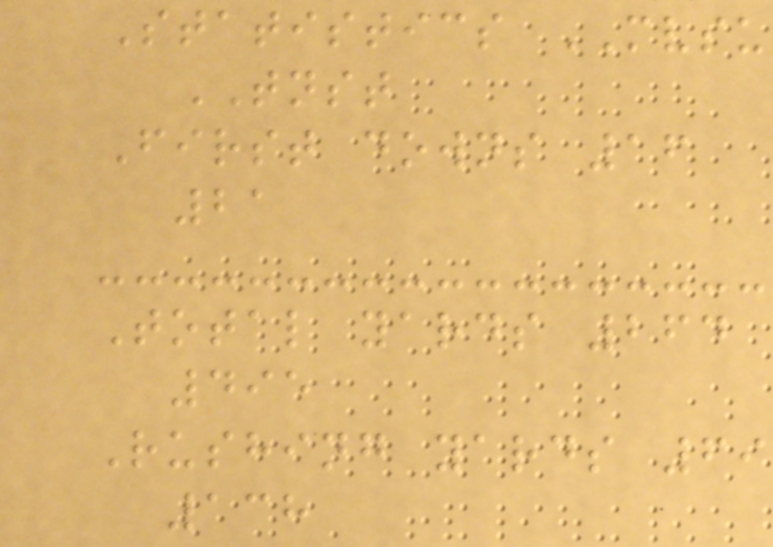Statistics MVSU
TNST
First downs 16
21
Total yards 264
495
Rushing yards 69
138
